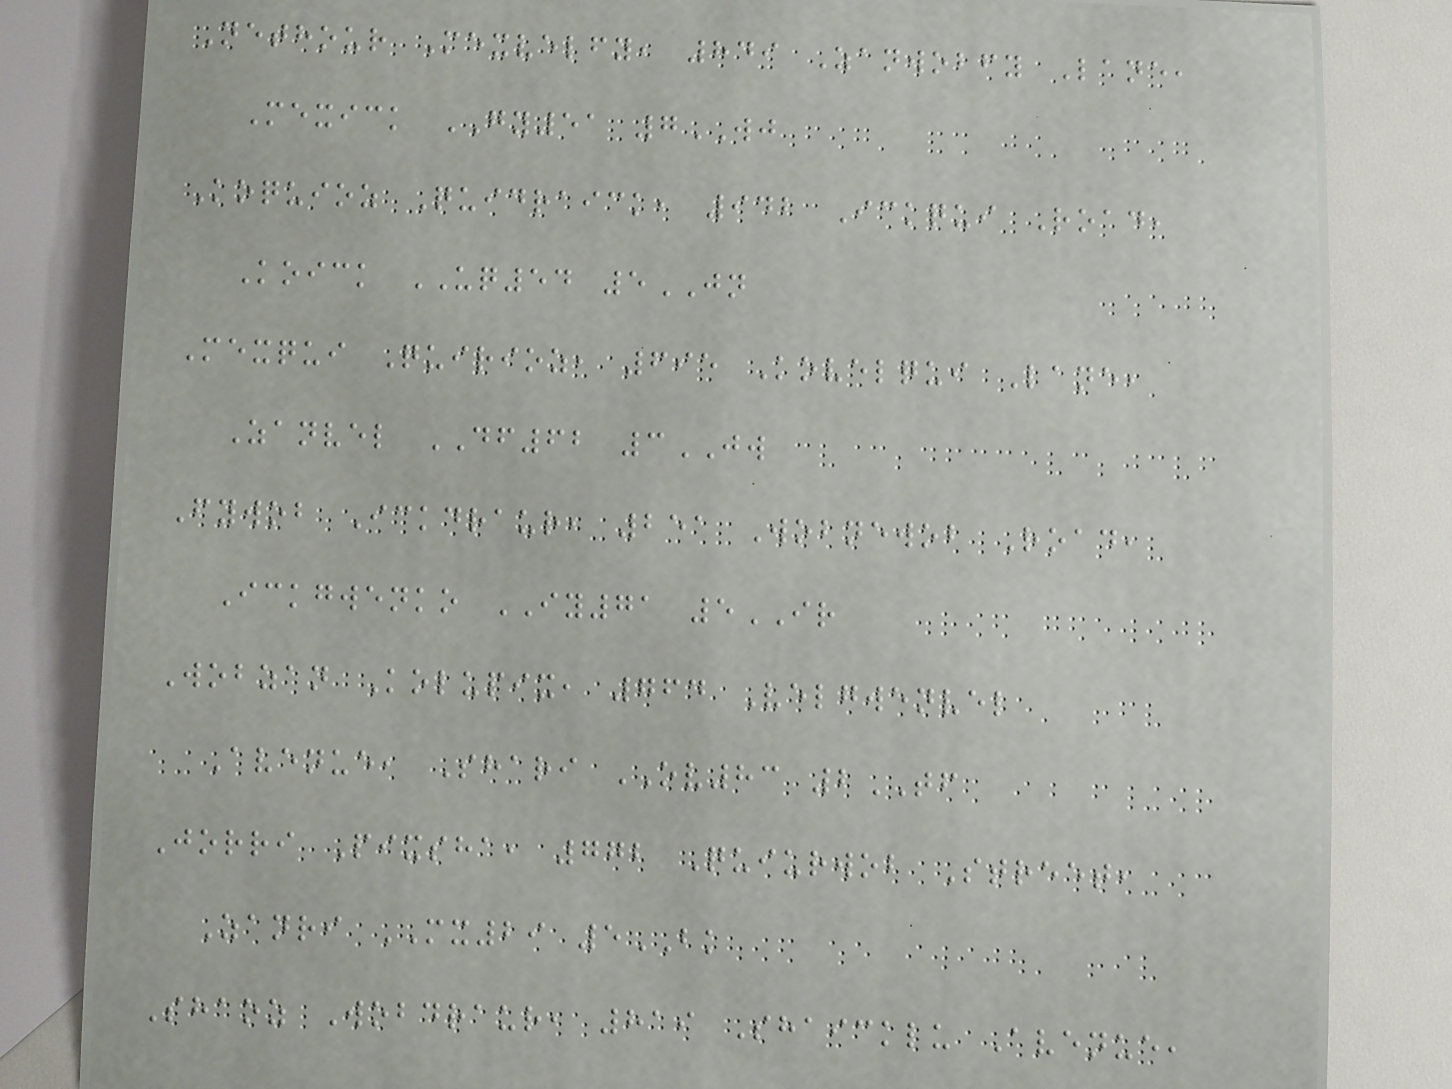Nethour Mexvelfy, 849 Zanwobfy Lane,
Mexick GY51 7WJ
Koquioz Quidraick, 942 Ickqui Road,
Koick UQ54 5JN
Mexqui Quirioz, 695 Kovelqui Lane,
Zanvel DF62 3JW
Fywob Ickdraur, 251 Wobnewob Road,
Ickgwenko IY71 5IR
Wobzan Kolupix, 764 Velgwenvel
Avenue, Shari OV83 2TF
Jorri Pixsha, 772 Quiurwob Street,
Zanri MX29 5BK
Shaoz Wobdraur, 819 Shaicklu Avenue,
